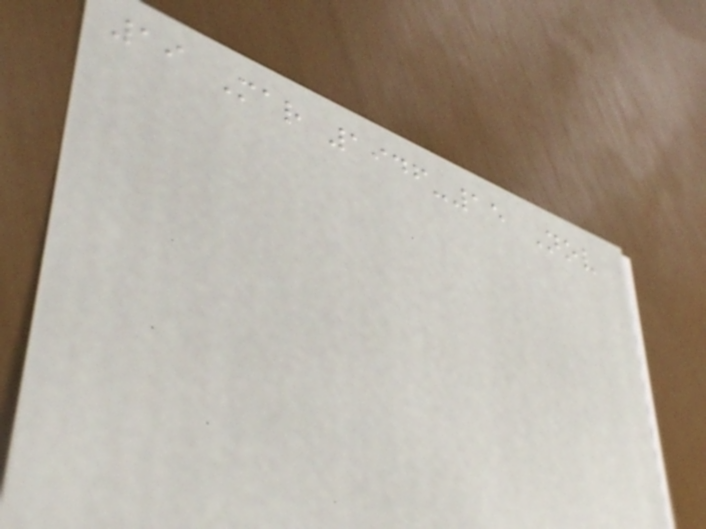19 Mar 1946-15 Nov
